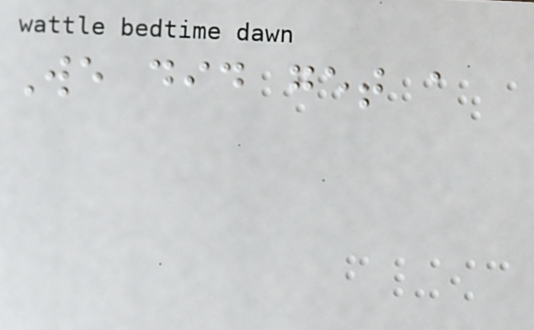We did get a
